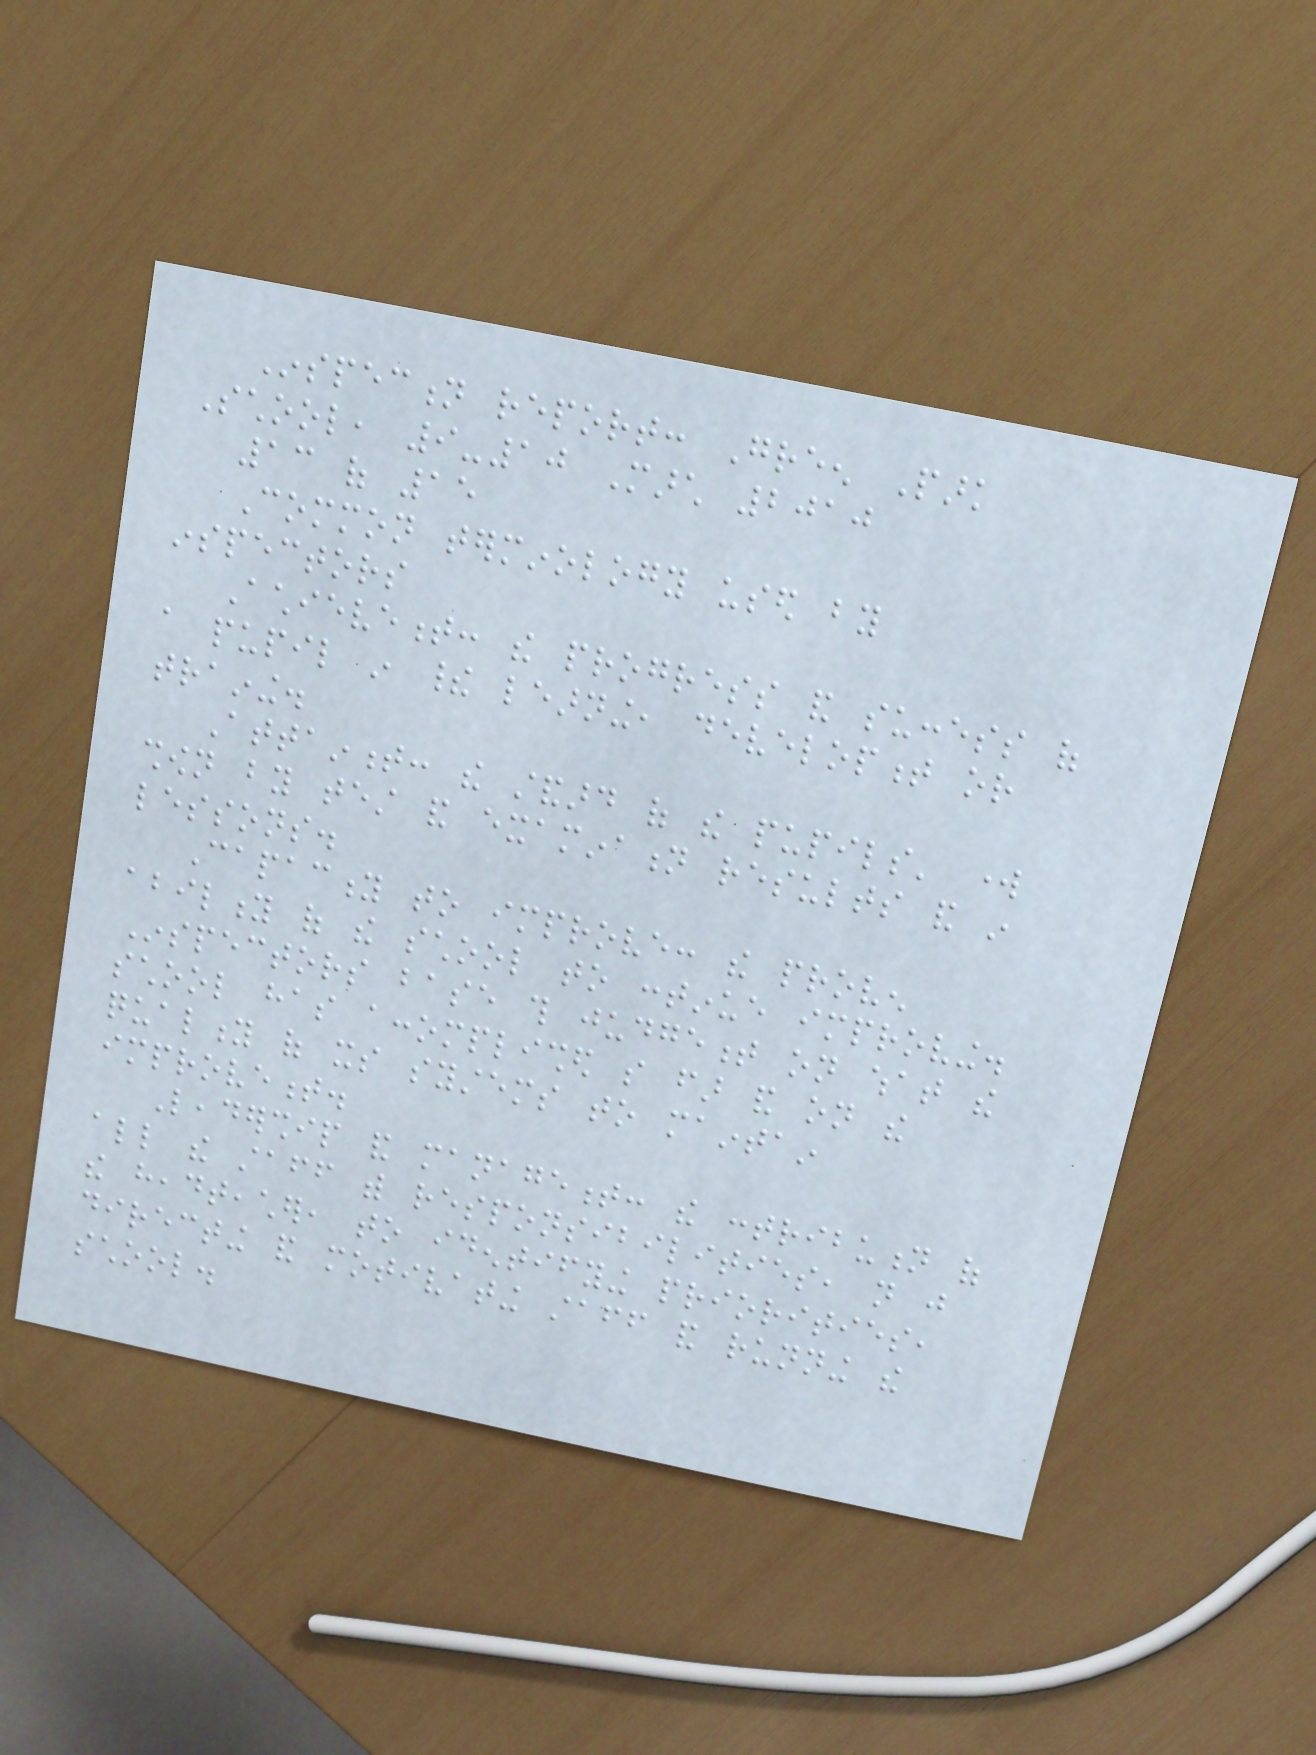Inspection report: Green Park
School, 9-10 March 2010
13 of 15
Common terminology used by
inspectors
Achievement: the progress and success of
a pupil in their learning, development or
training.
Attainment: the standard of the pupils' work
shown by test and examination results and in
lessons.
Capacity to improve: the proven
ability of the school to continue improving.
Inspectors base this judgement on what the
school has accomplished so far and on the
quality of its systems to maintain
improvement.
Leadership and management: the contribution of
all the staff with responsibilities, not just
the headteacher, to identifying priorities,
directing and motivating staff and running the
school.
